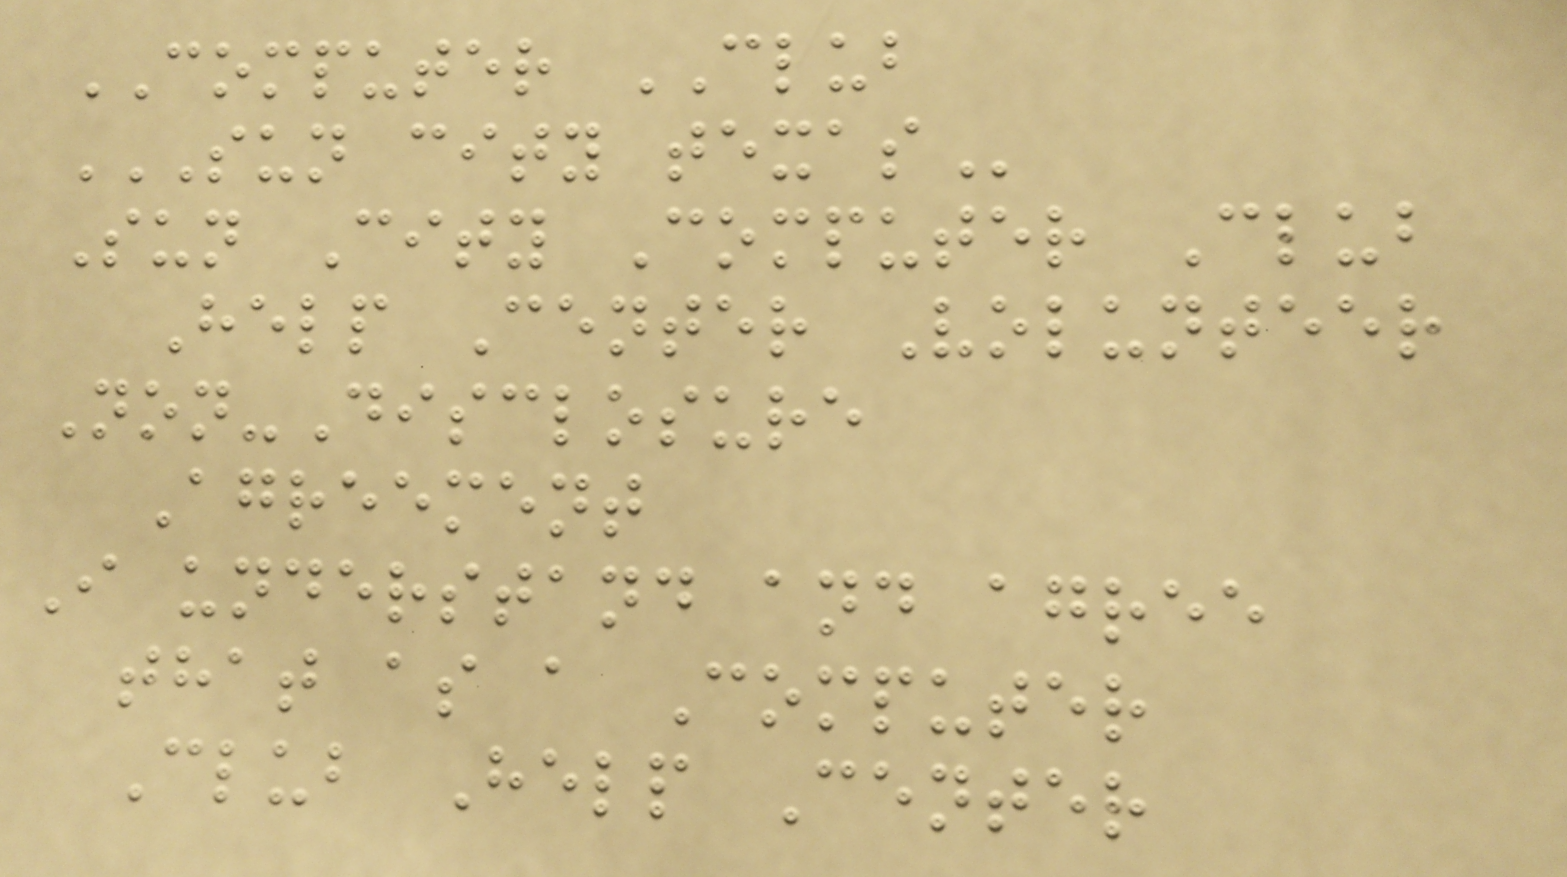COMPUTER CLUB
SUN CITY TEXAS
Sun City Computer Club
Help Center Volunteer
Non-Disclosure
Agreement
I understand and agree
that as a Computer
Club Help Center
